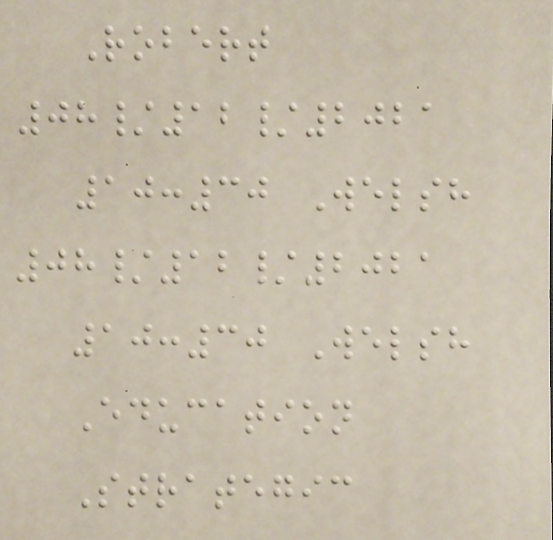Robert
08/12/2021
10:30 Welsh
08/12/2021
10:30 Welsh
Education
Strategic
